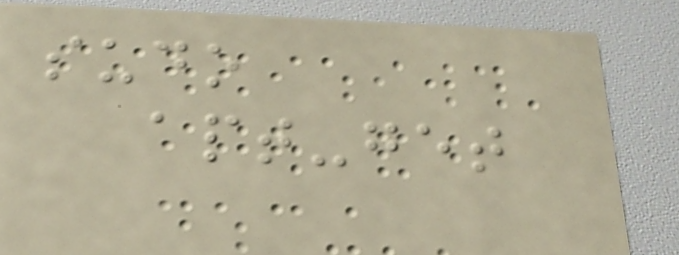sudo
apt-get
